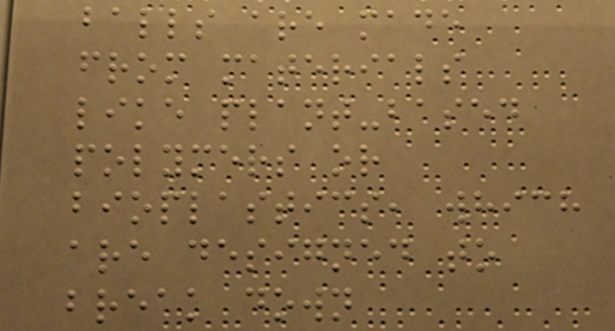balls are made
from materials
like plant-based
polymers or
bioplastics, which
are designed to
break down
